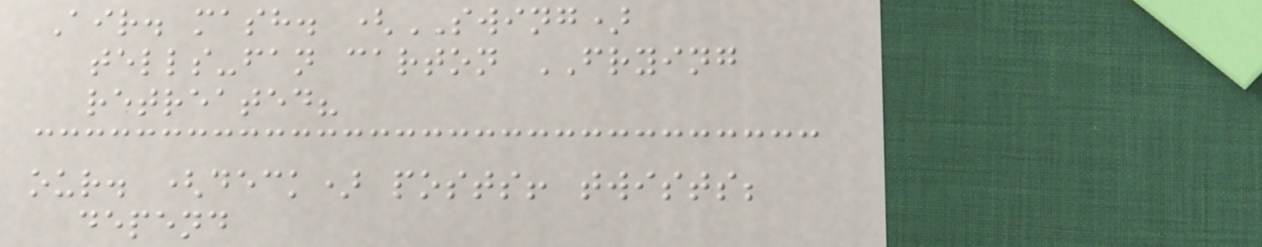Air. mash. (SWING)
tells-fan carton FRYING
retreated?
our. (deck) posts! twists;
depend
